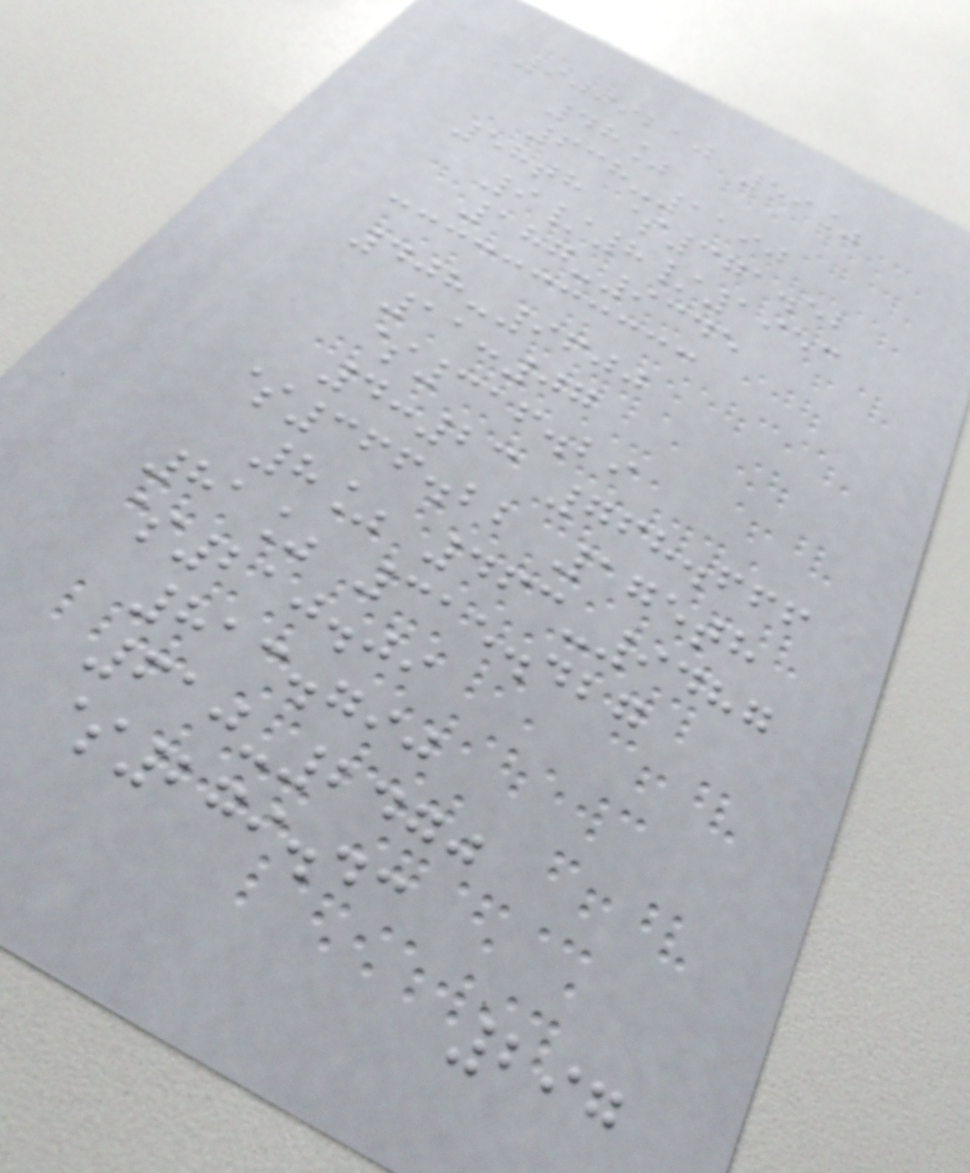9099210 59%
48%
638-1190
58th $371.52
9/8/1953
187-9345
408-9600
11:07
$316.29
4:23 768.666
$366.22 175th
8% 463-9487
81% 315.427
$210.09
813.790
610-2470
$279.43
297
